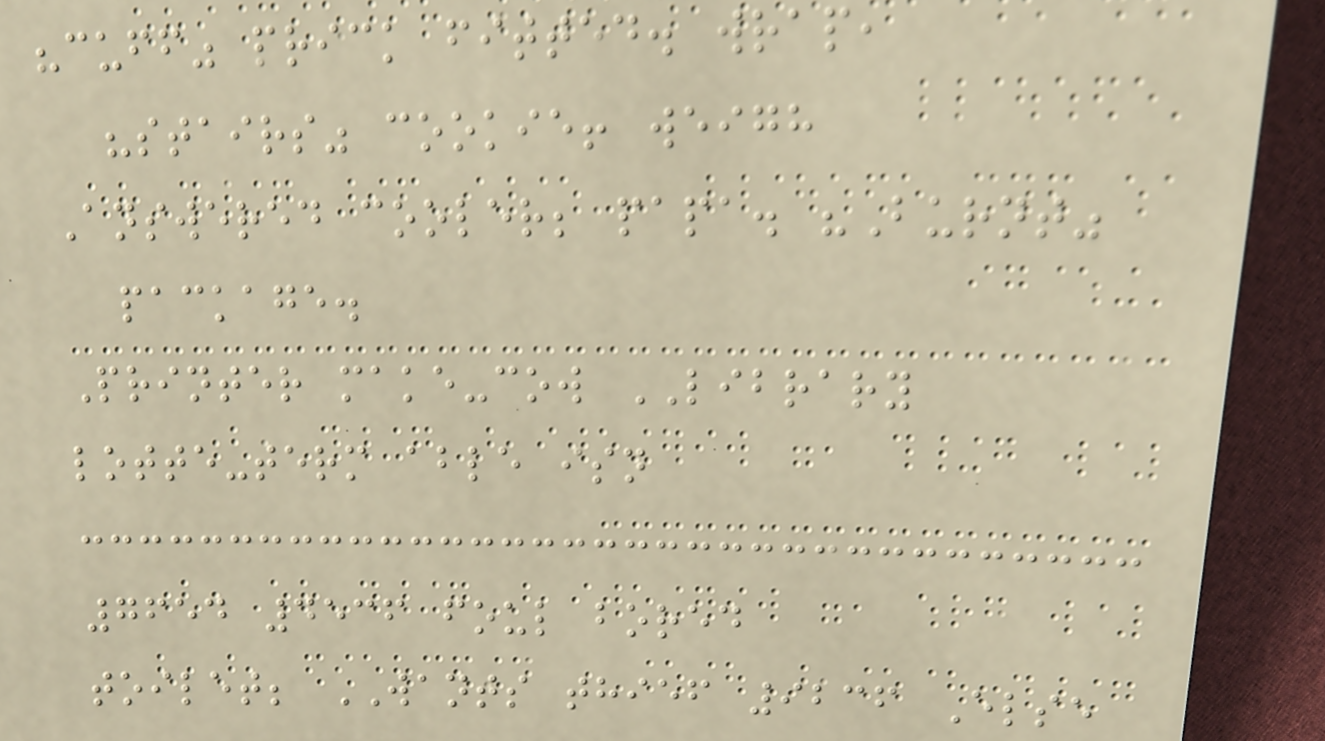"cuff" prick fitted. wrap,
"stairs" cookie! weigh
Answered cooler; papa. "Burnt"
package.
Printer make-cow LIBRARY
lotte-term able isn
7654 4536 foul bored
toilet; WANTS thief 9236 Else
